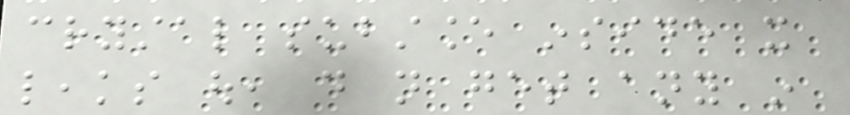crystal substance inside it
leaks out, do not get any in
